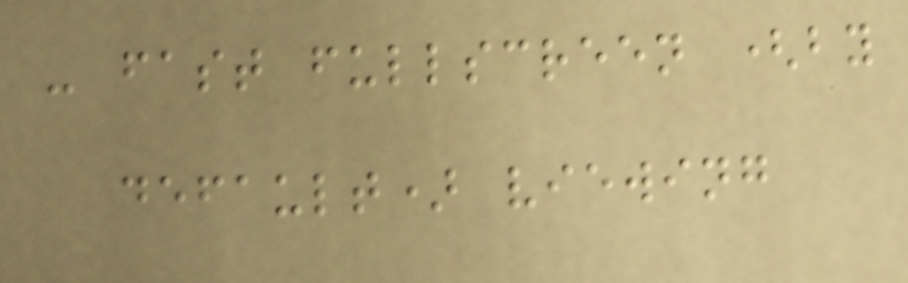- fast fullscreen (by
default) viewing
